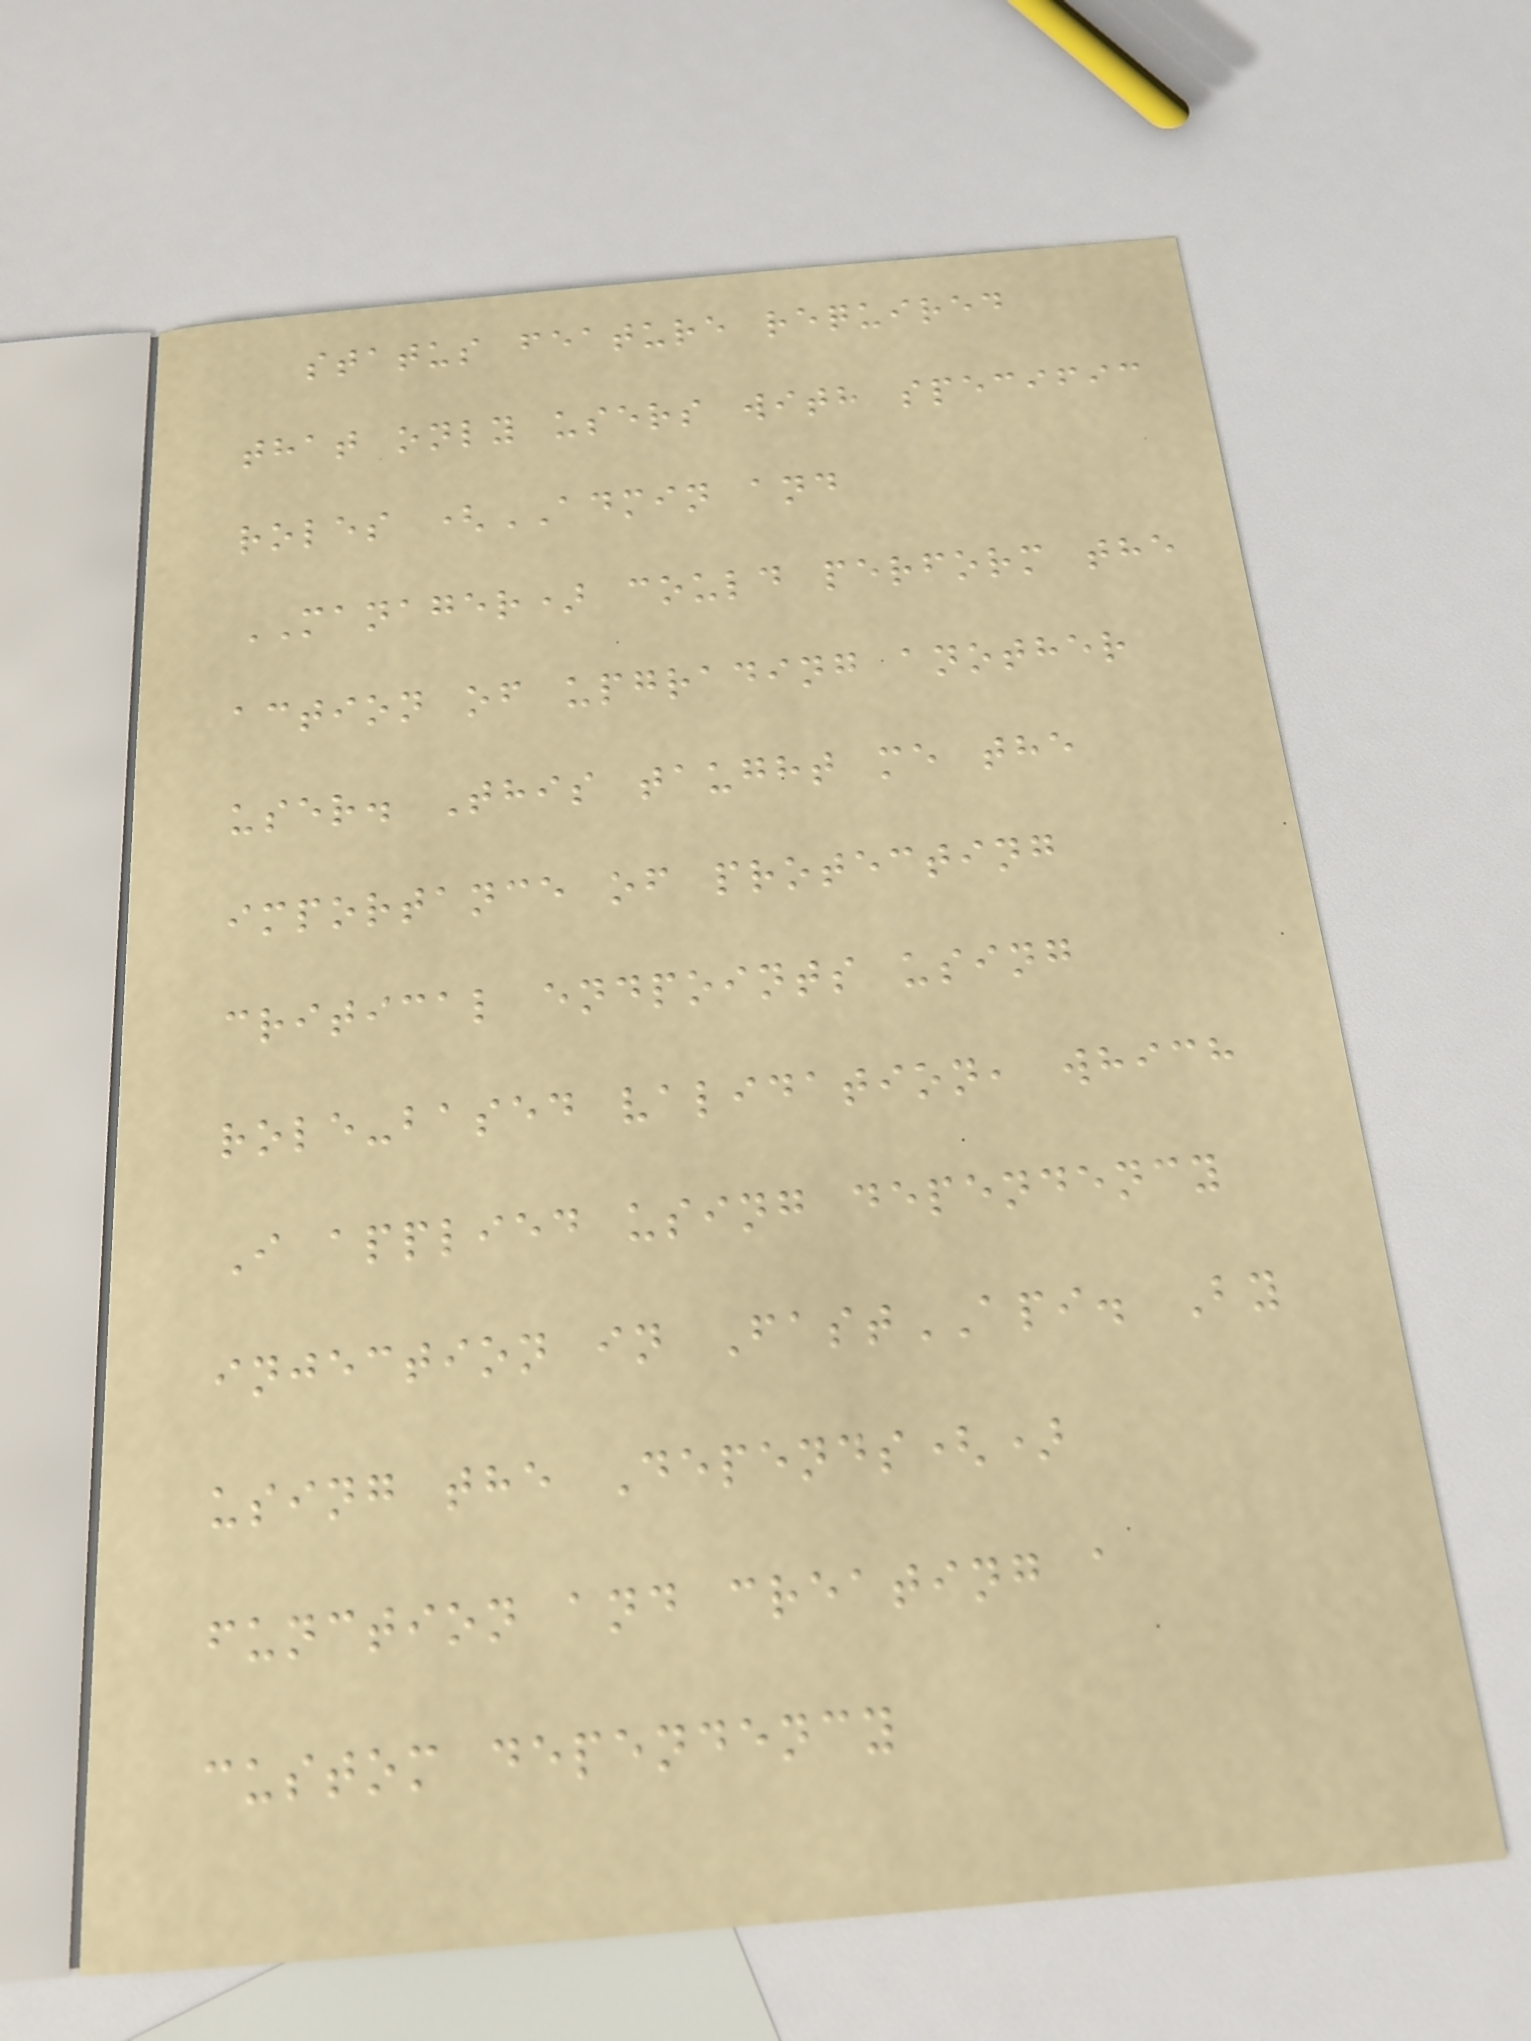status feature required
that only users with specific
roles (ADMIN and
MANAGER) could perform the
action of upgrading another
user. This taught me the
importance of protecting
critical endpoints using
role-based validation, which
I applied using dependency
injection in FastAPI. By
using the Depends()
function and creating a
custom dependency
